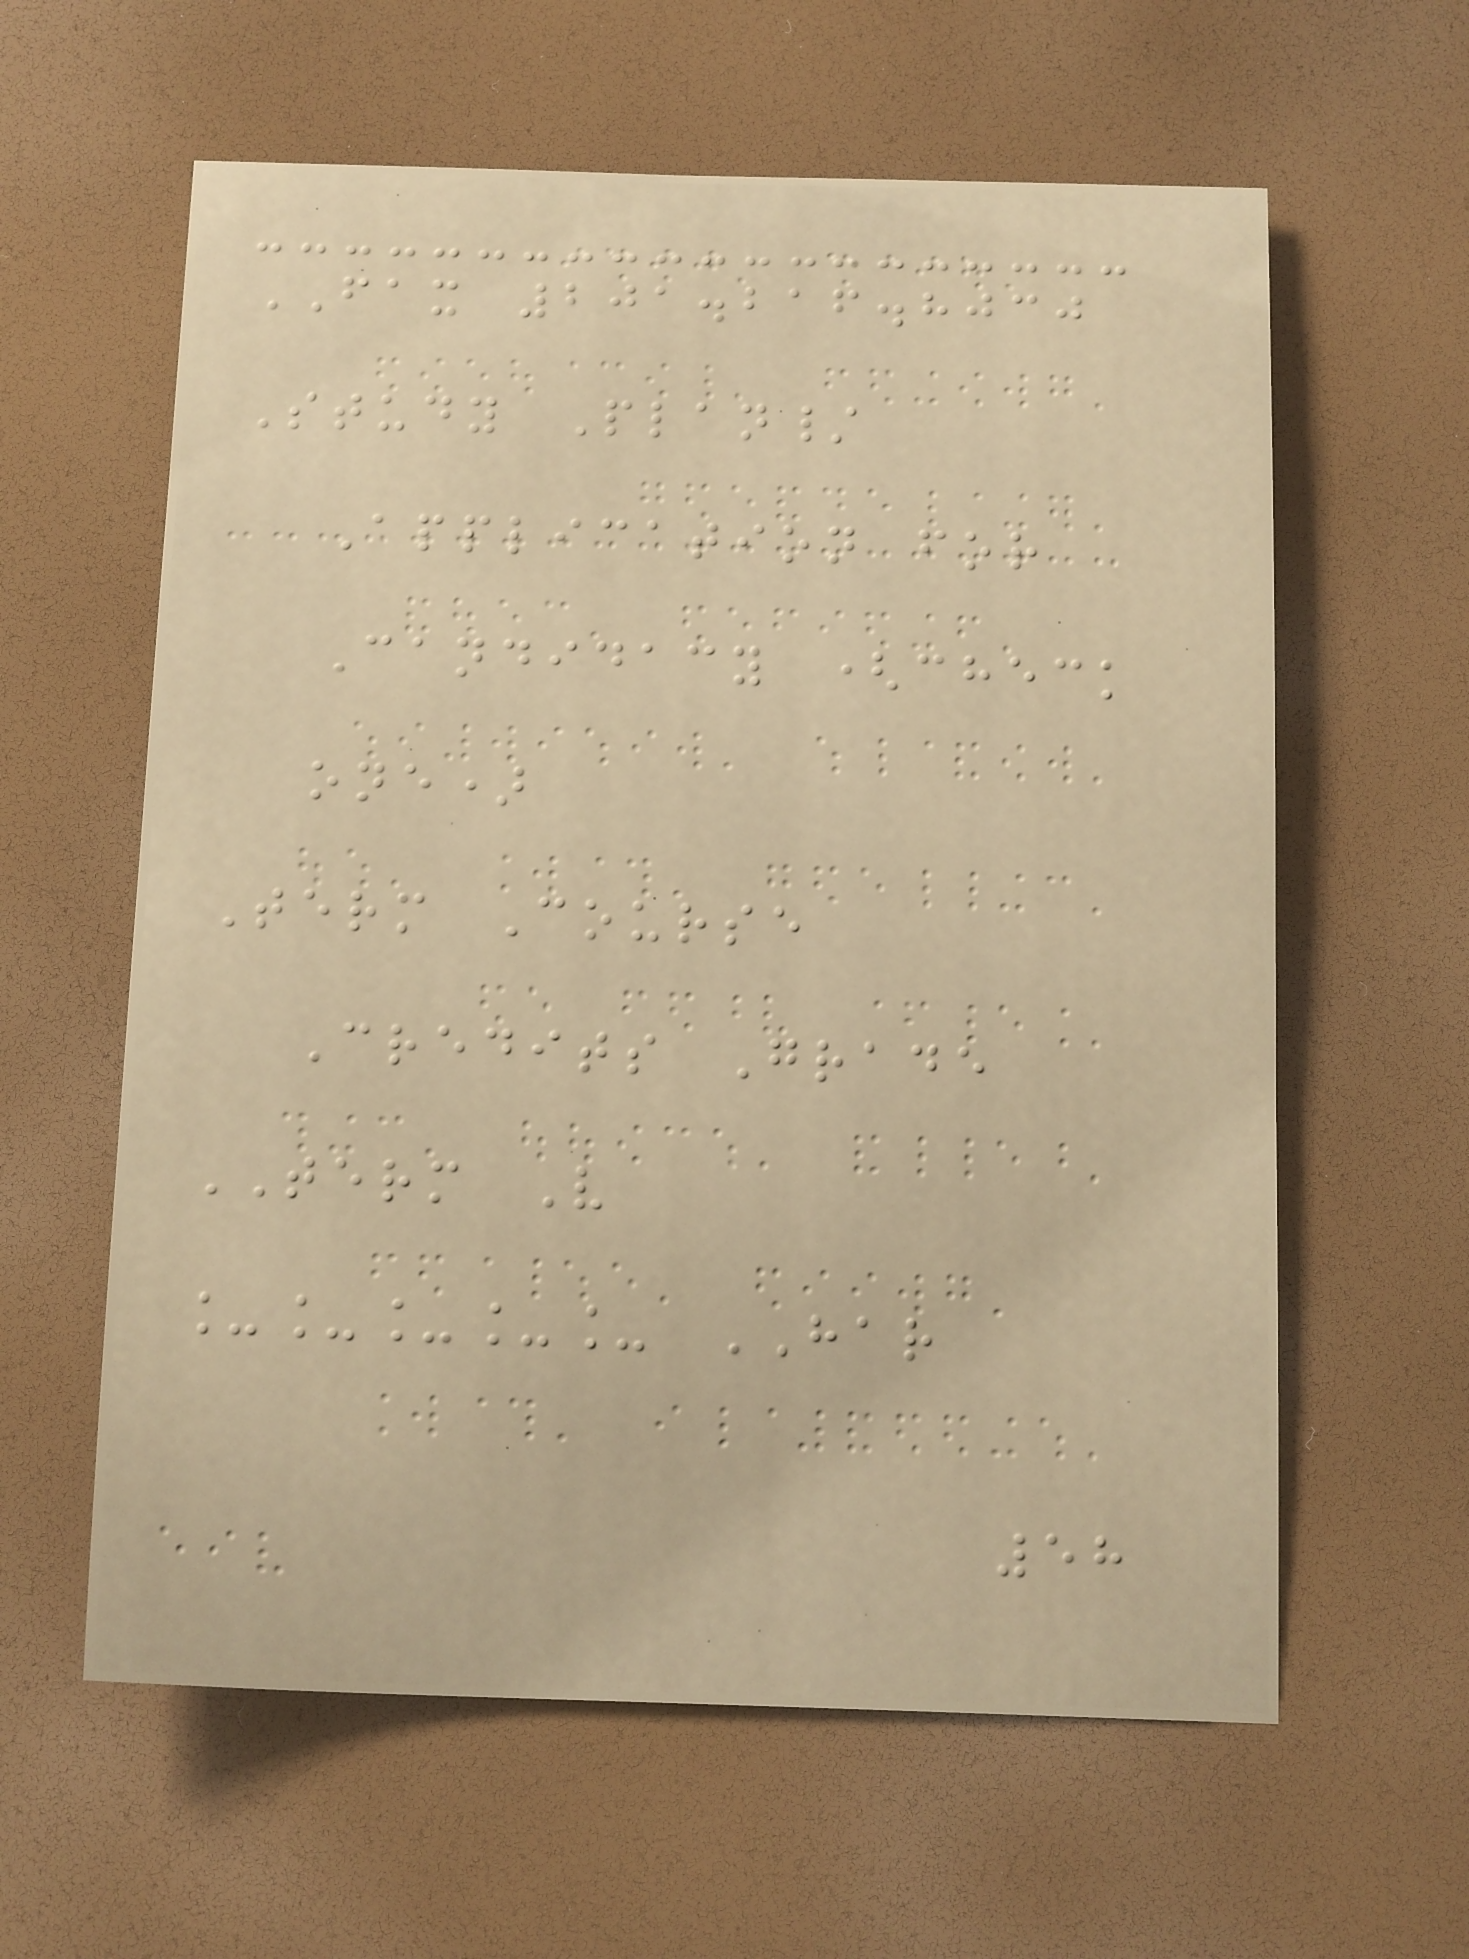FAX 201.216.8030
Study Plan/
Application for
Candidacy (check
one)
Term Course
Credits Grade
TERM V
_____ HAR
58
